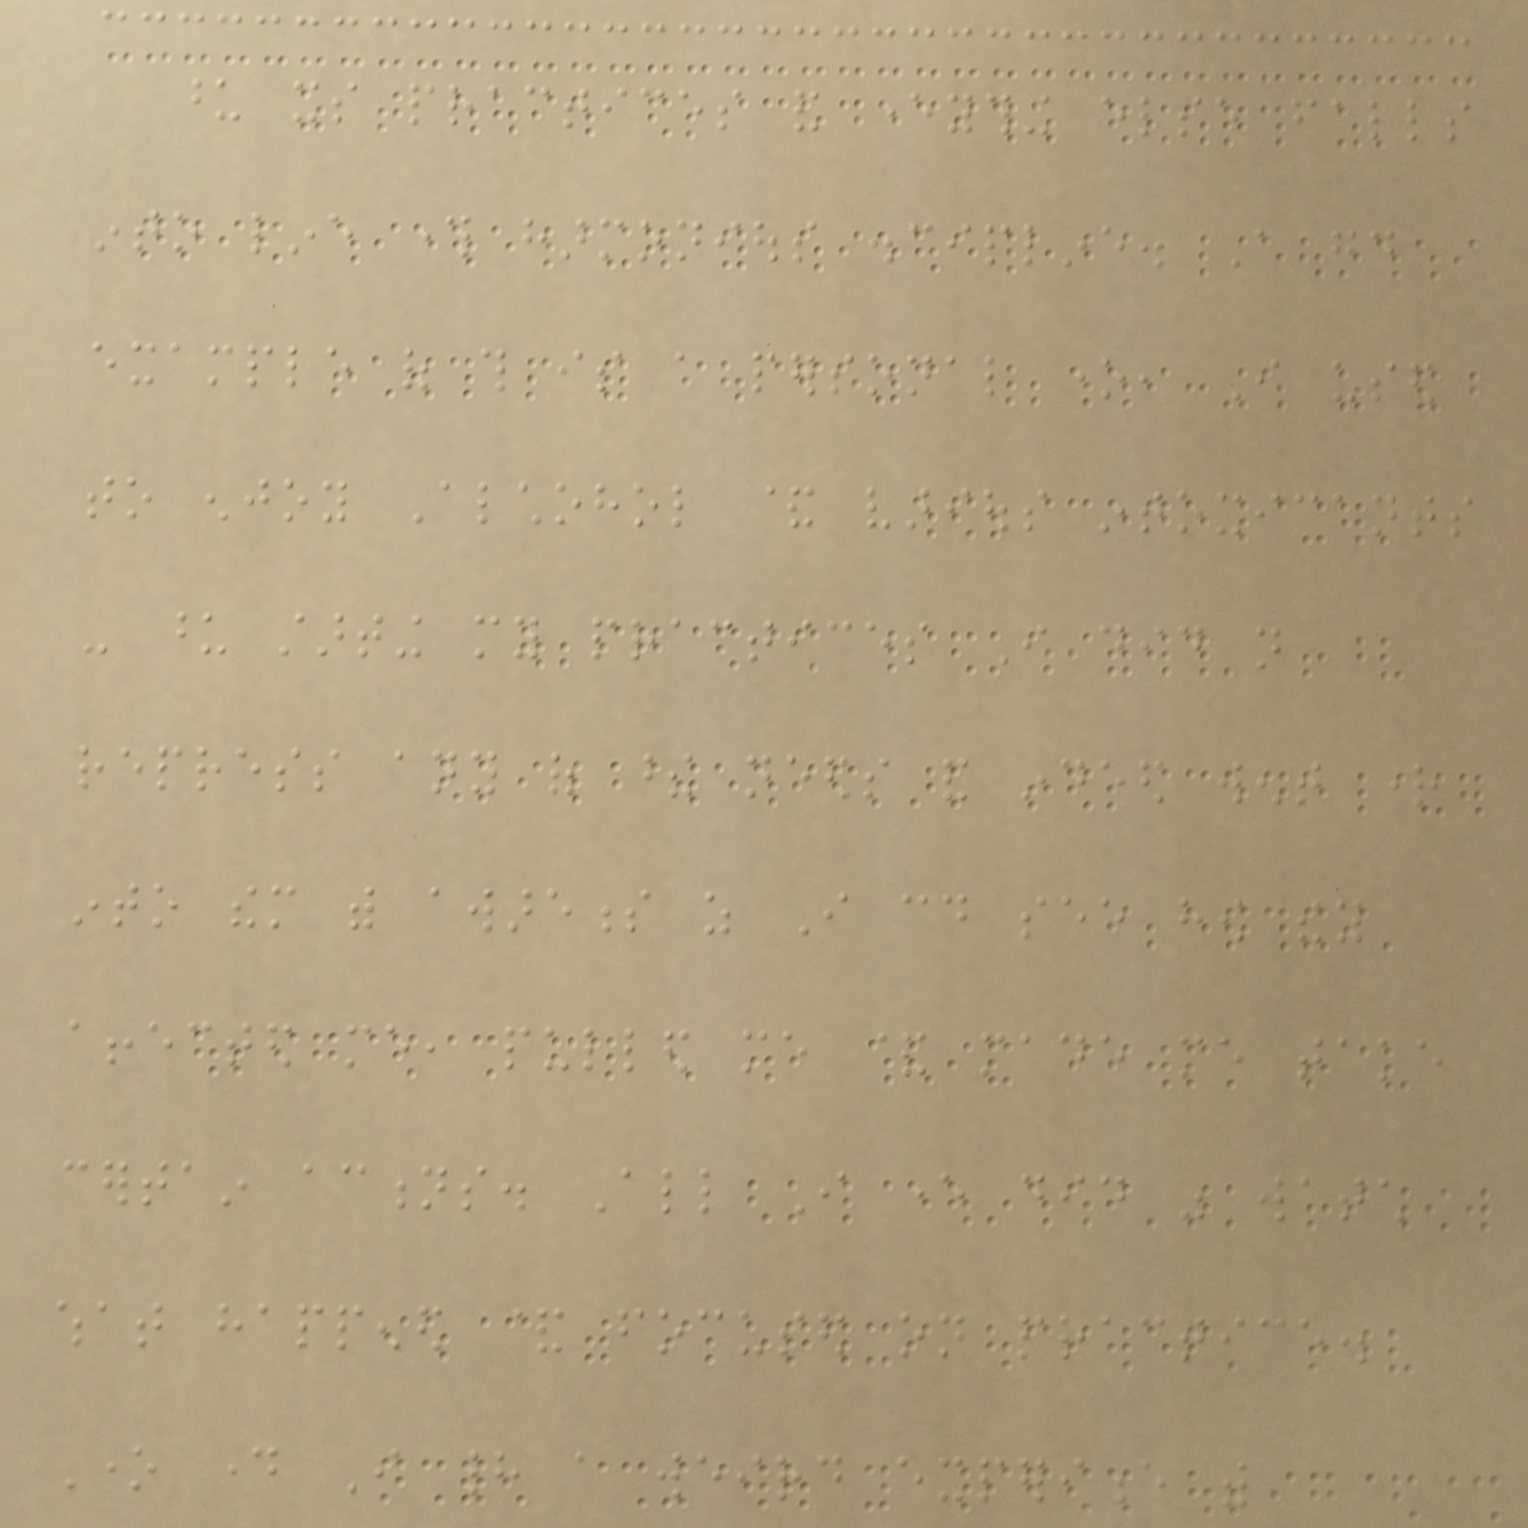upon its practices and everything else falls
into line through harmonious discipline. A good
example of this is a personal one, I used
to enjoy Alchohol & various intoxicants
- upon starting my practices I did not
repress any of these needs and indeed went right
into them with awareness as I could see how they
affected me, pulled me & made me take
certain actions. All I ever did was watch
what happened & focused on practice.
One day I had a weird experience with
